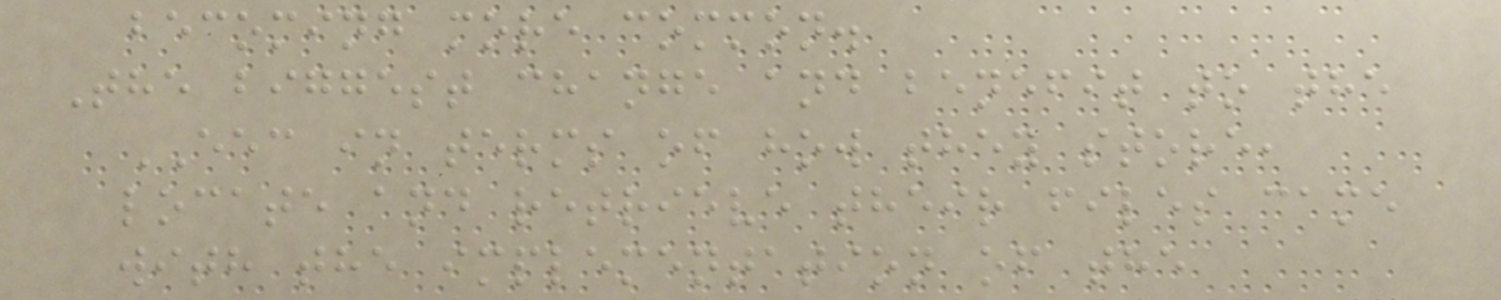becoming more common.
The biggest change and benefit to the
EEC in terms of how they store,
locate and retrieve their files came
with the implementation of the
